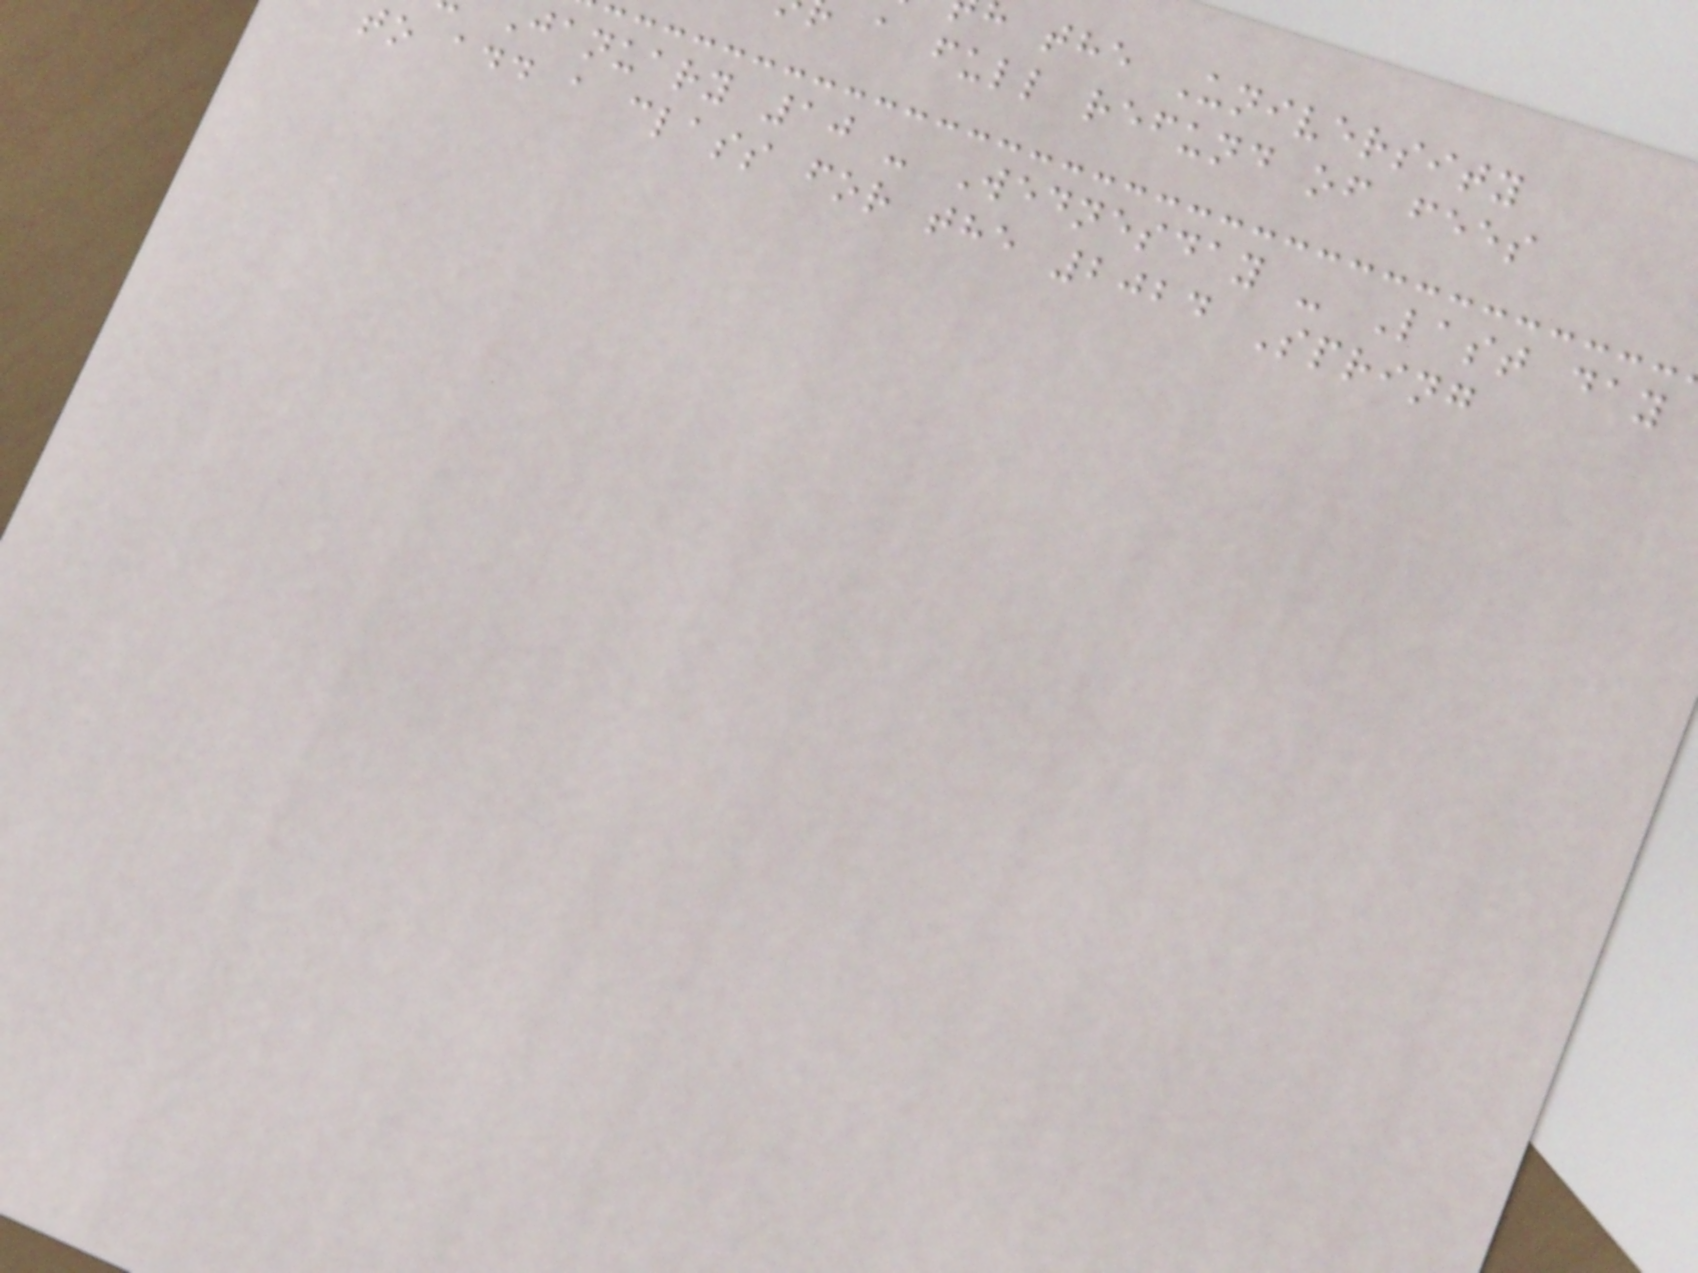the University
a full refund of fees
january 10 - Wednesday - Last day
to add a class for the 2024 Spring
